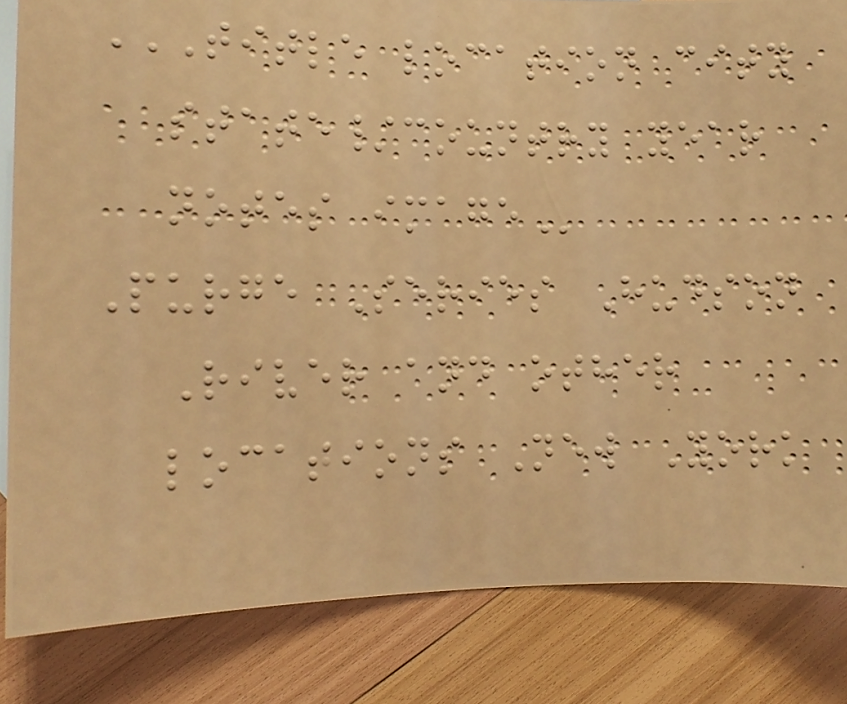TITLE LOCATION CITY
STATE/COUNTRY YEAR
NOTES IMAGE
Purge Series Hudson
River and other
locations New York
